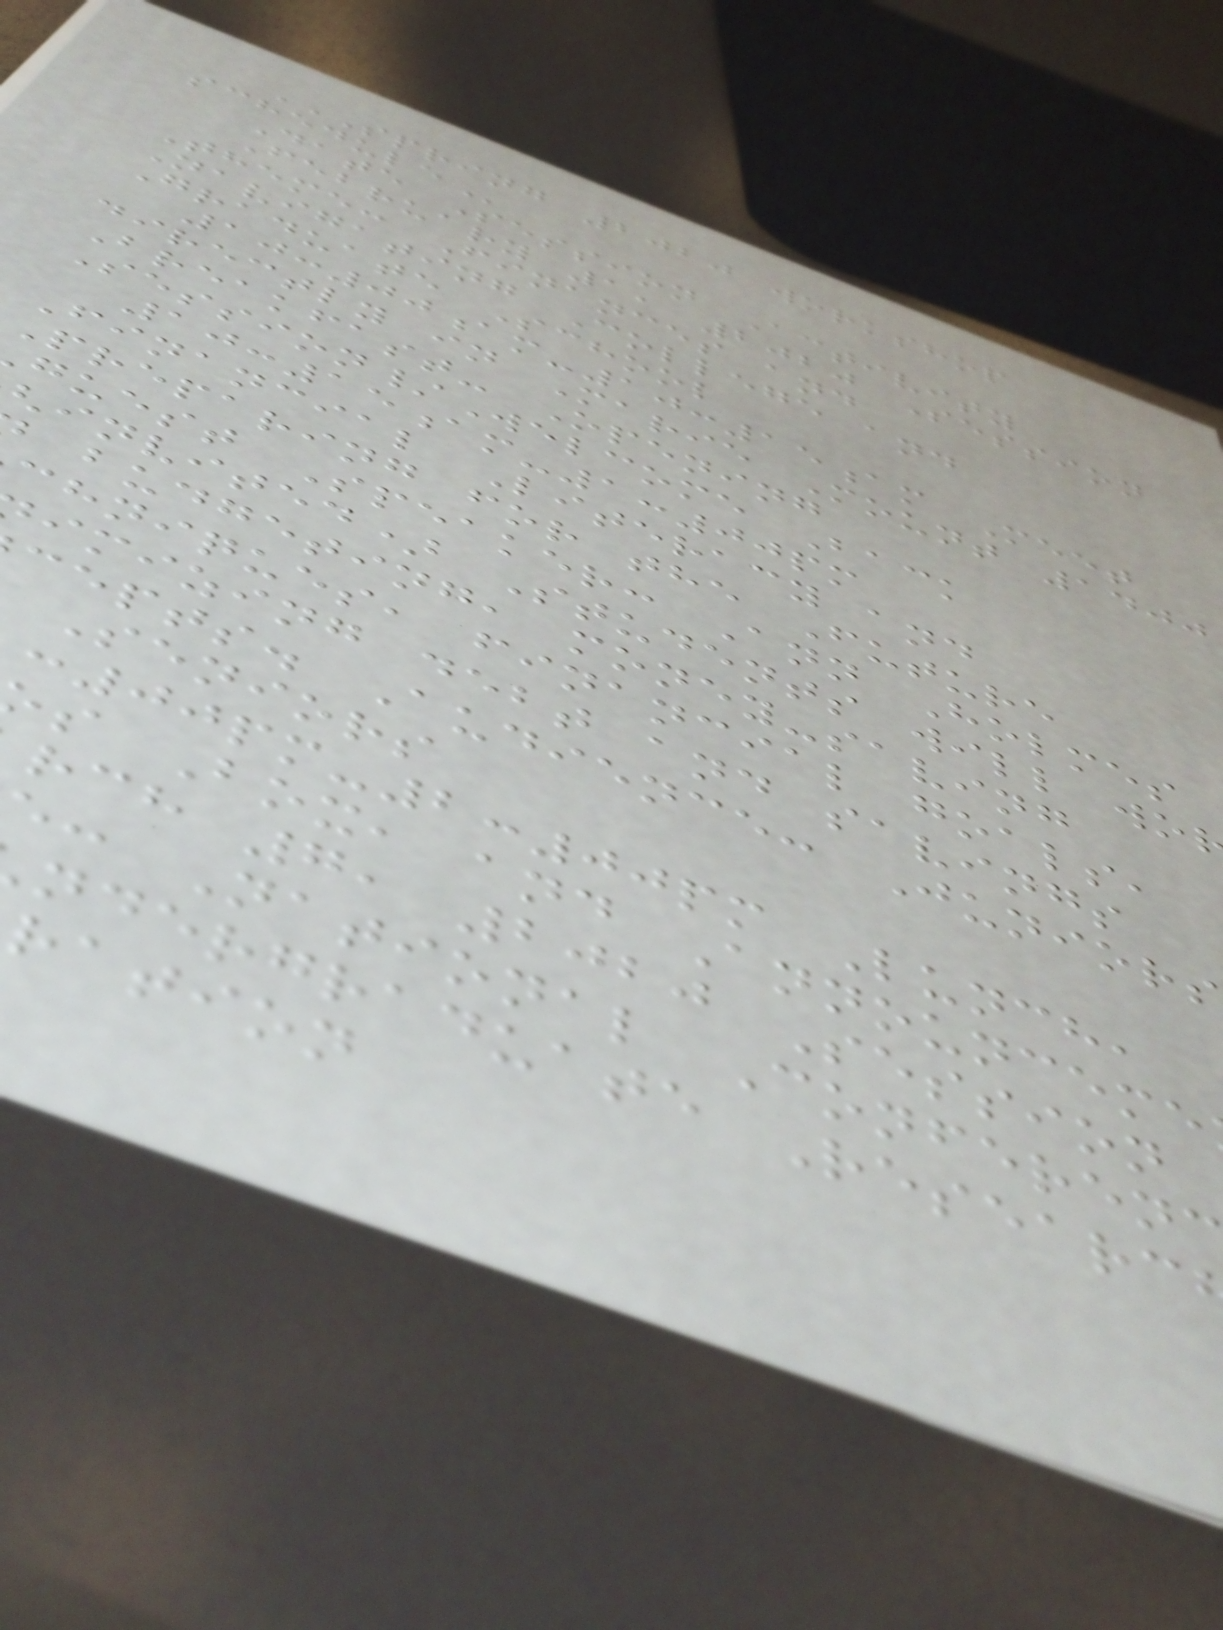SPRING 2020 WORKSHOP
Date Session Activity
February 1, 2020 Session
Theme: Finances and
Navigating College and
Graduate School
10:00am-10:15am Meet
directly in Marie Mount 1400
Breakfast- Opening
Session/Welcome Back
10:15am-1:00pm
Financial Literacy and
Preparing for the Future
guest Speaker: Ann Holmes
invited) Students will wo
budgeting, money-saving
chniques, financial goals,
imizing debt and savings
cepts. Audience: Juniors
Seniors
:00pm-2:00pm Lunch,
s Box, and Announceme
rch 7, 2020 Session
e: National Conferen
ndergraduate Researc
ration
